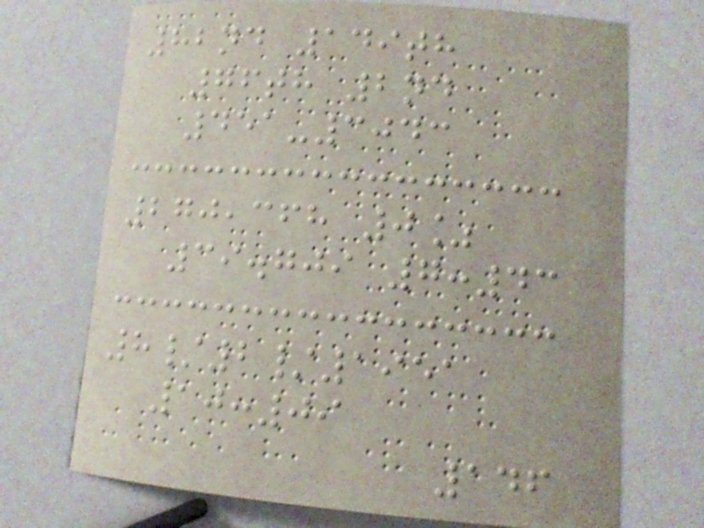82nd 149th
76th 2nd
451-3043
270,368 0%
39.709 7:43
8/2/1951
10:09
146
